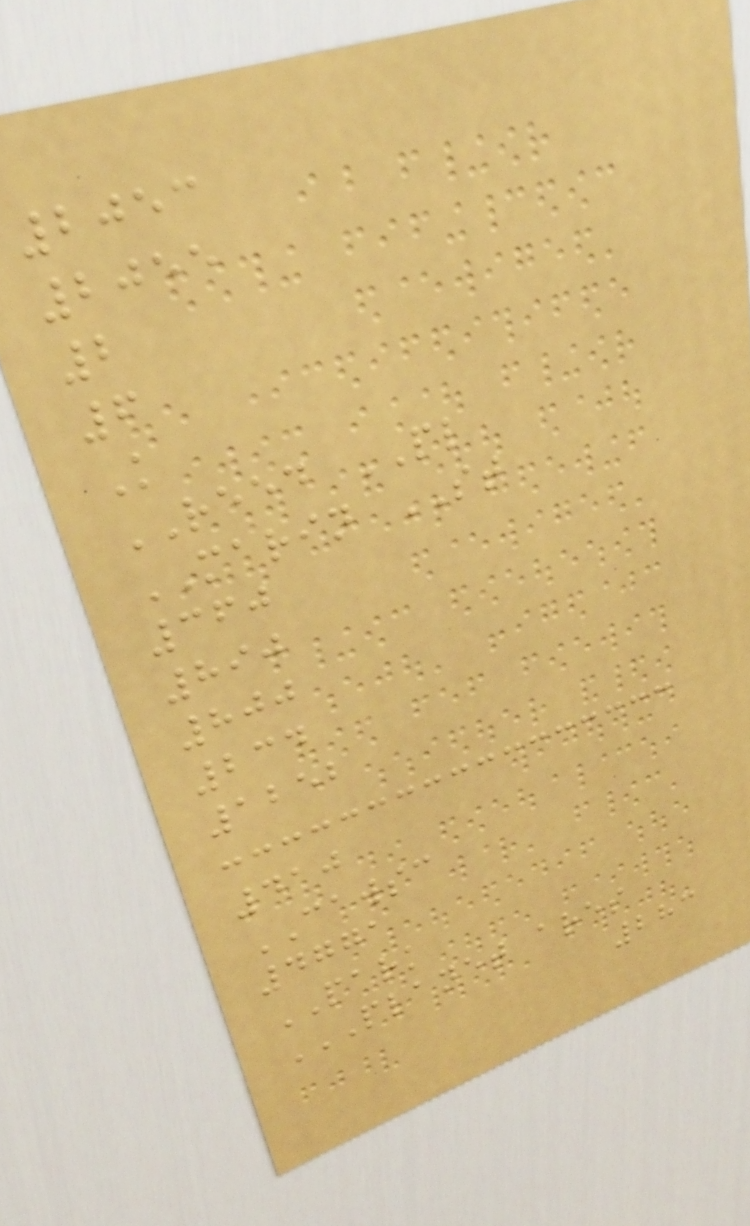2053
2055
2
6
K
REED PL
MARIN ST
360
890
800
234
1252
410
CAWSC
4771
PARK
PLANET ARES
283
